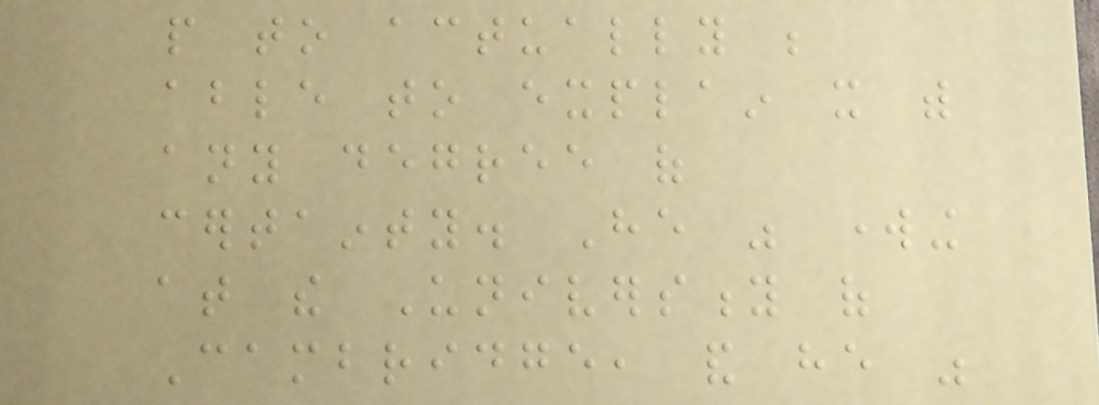people to actually be
able to explain it with
any degree of
certainty. He was working
at the University of
Cambridge, and he was
